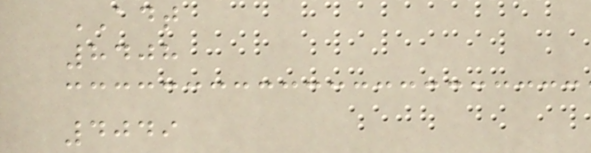ADT
8408
4049
